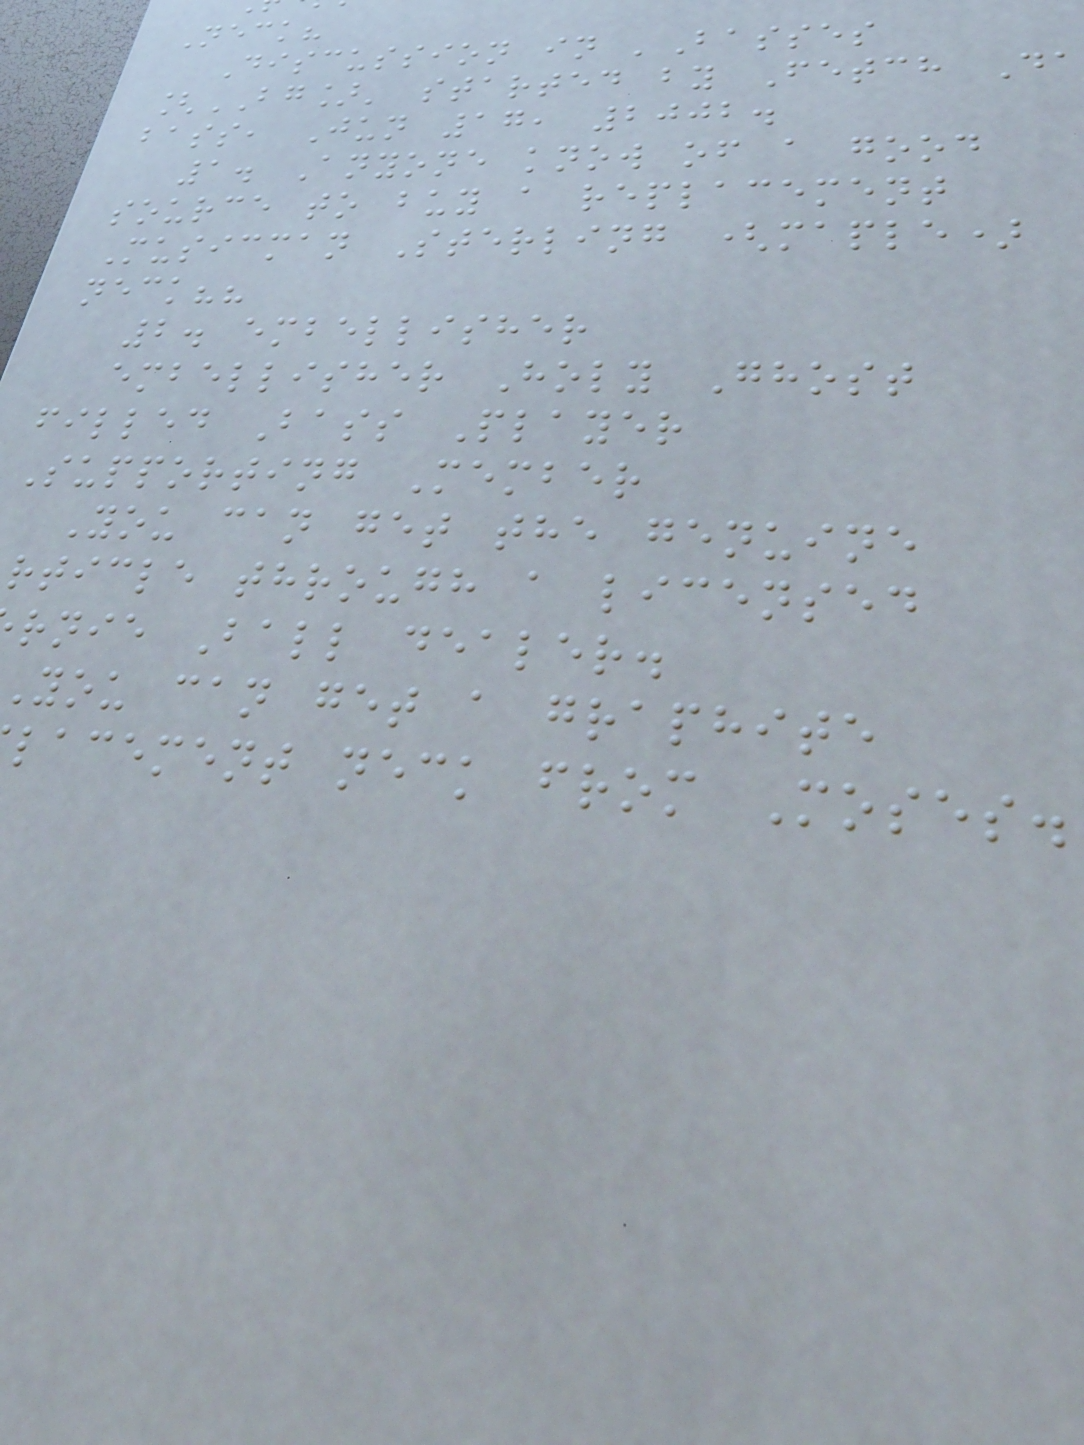Neck?
Discussion in 'Basses
[BG]' started by Fetch Da
bass, Jun 17, 2002.
1. Anyone know of a good
source to buy a replacement
Musicman Sterling (maple)
neck??
2. embellisher
embellisher Holy Ghost
filled Bass Player
Supporting Member
You can get the genuine
rticle through a licensed
rnie Ball dealer.
you can get a graphite
lacement neck from Moses.
